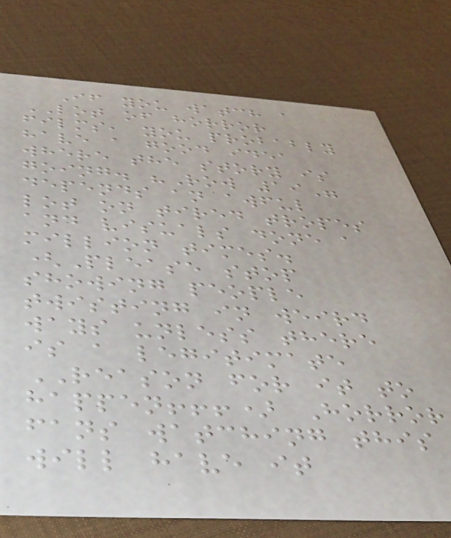If you watch a
LOT of horror
films, you probably
have a good idea
where the story is
going. "Row 19"
depends an awful
lot on tired tropes
and visuals done a
million times.
(Please stop
showing people
twisting in weird
ways unless there
is a legitimate
REASON for it to
happen!!!) Horror
fans watching this
will have it
